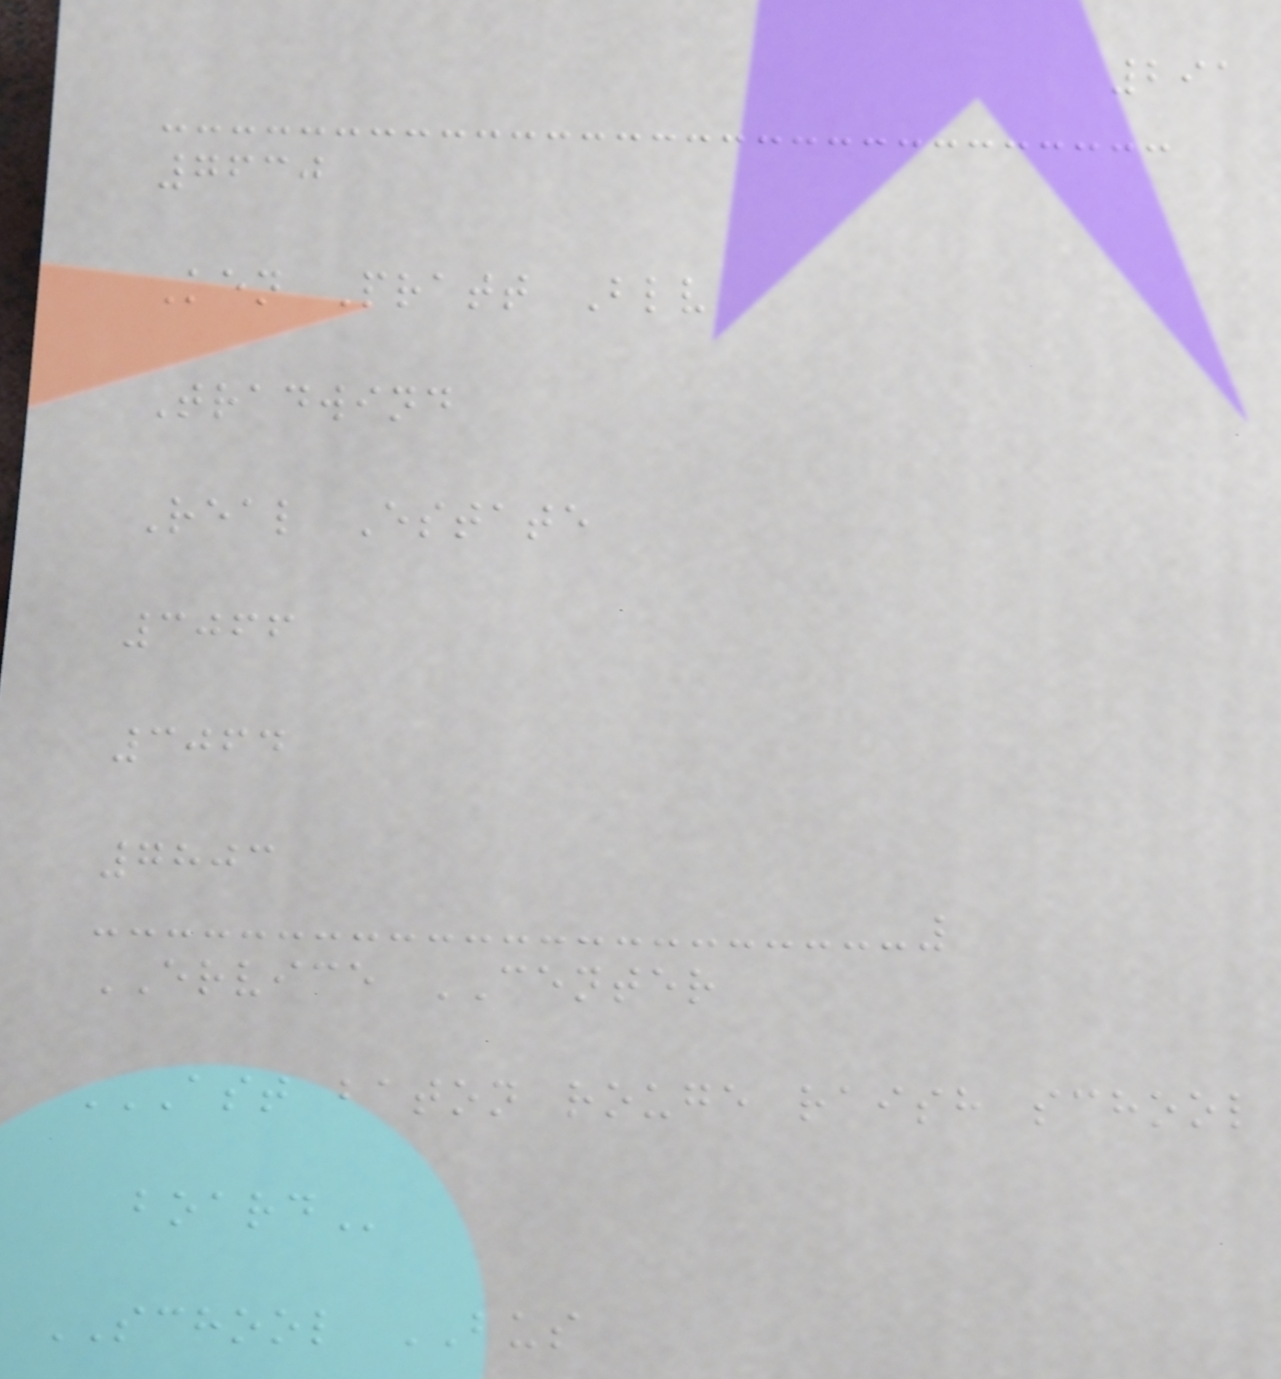291
7630
Ken Pratt Blv
Tradwind
Real Estate
3066
3064
7803
ERVICE CENTER
AST BATON ROUGE RAISH SCHOOL
BOARD
SCHOOL BUS
